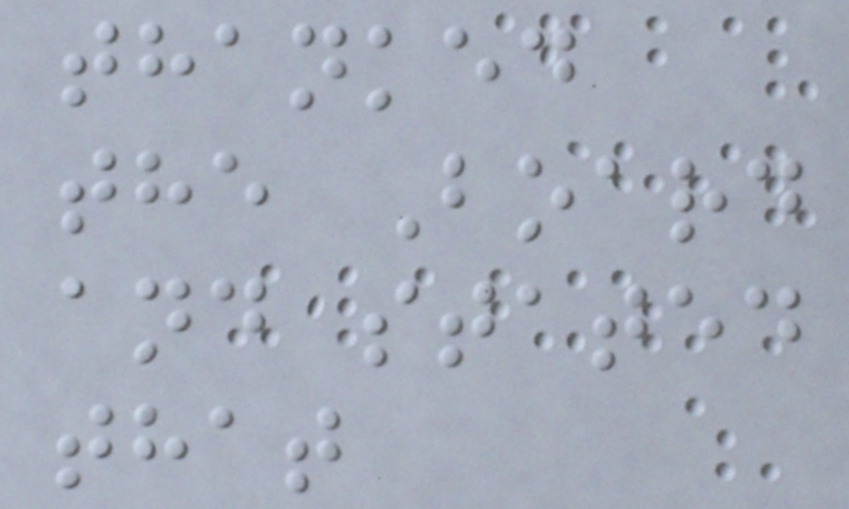thanked
the Board
and stated
that
